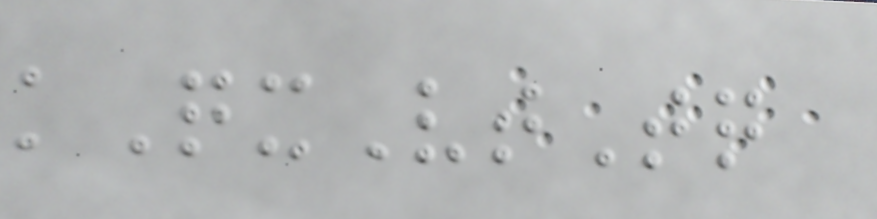kQxVtTq
